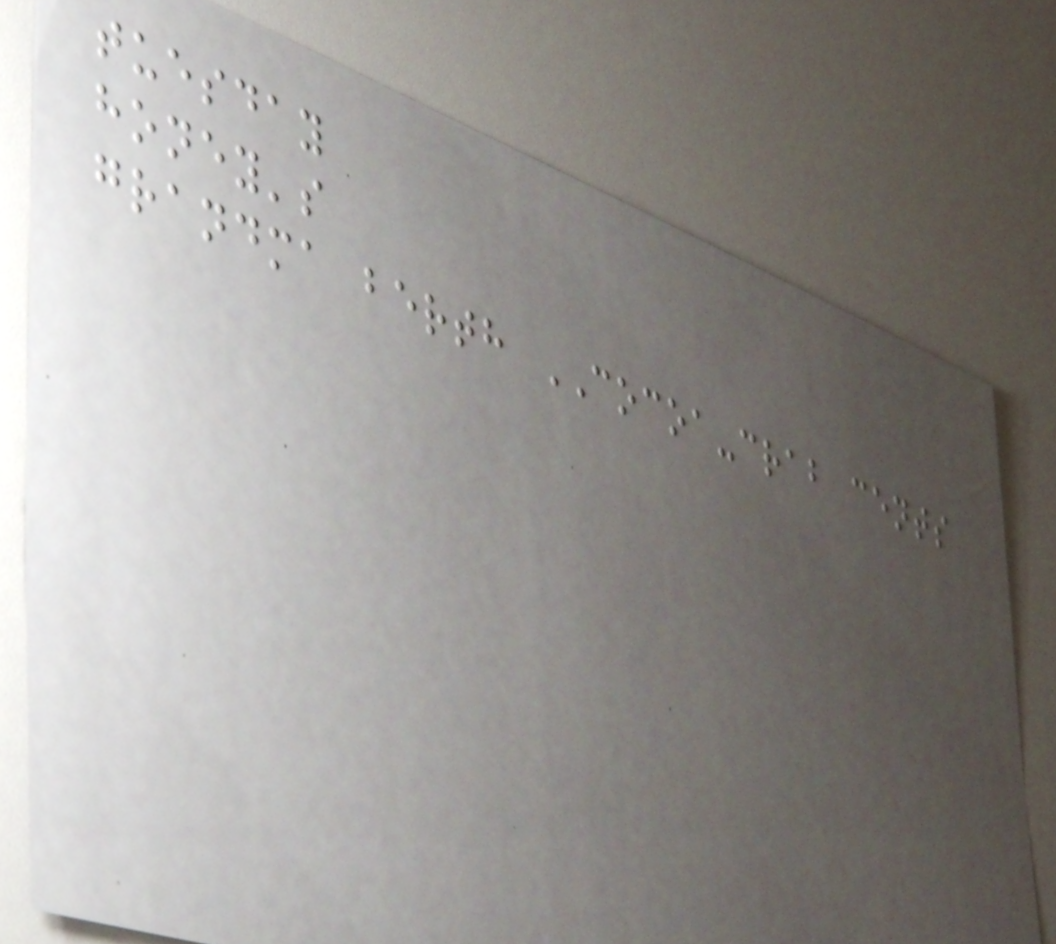tuesday
honey's
grandma berth COCOA-crab cents
